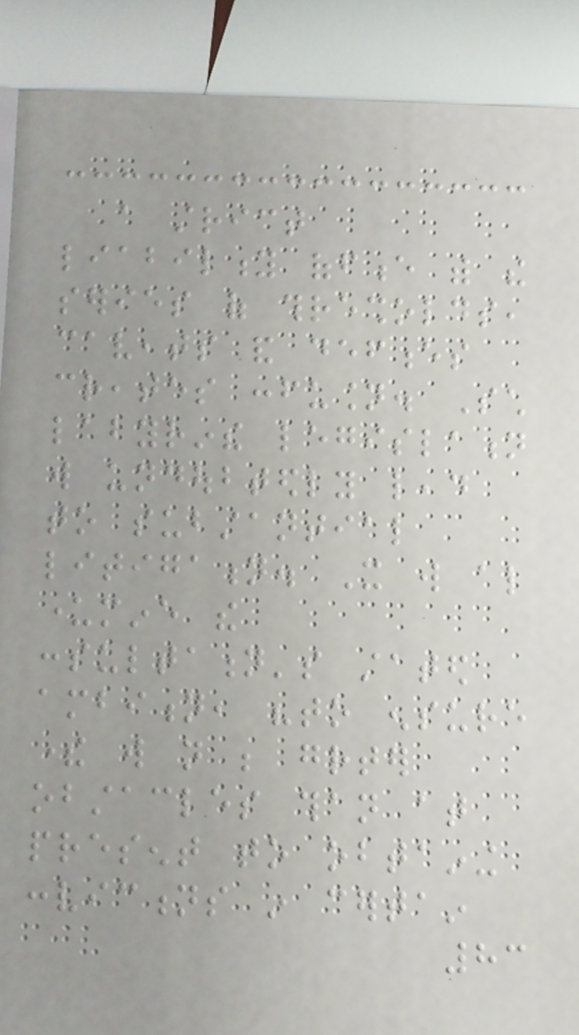a strict
liability offence with the
series of thresholds,
caveats and defences
creates confusion. Such
labyrinthe legislation
will undoubtedly lead
to substantial
litigation. It will also
undermine the
consultation's stated
ambition, "to ensure
there will not be greater
obstacles than at
present to obtaining
convictions in certain
83
